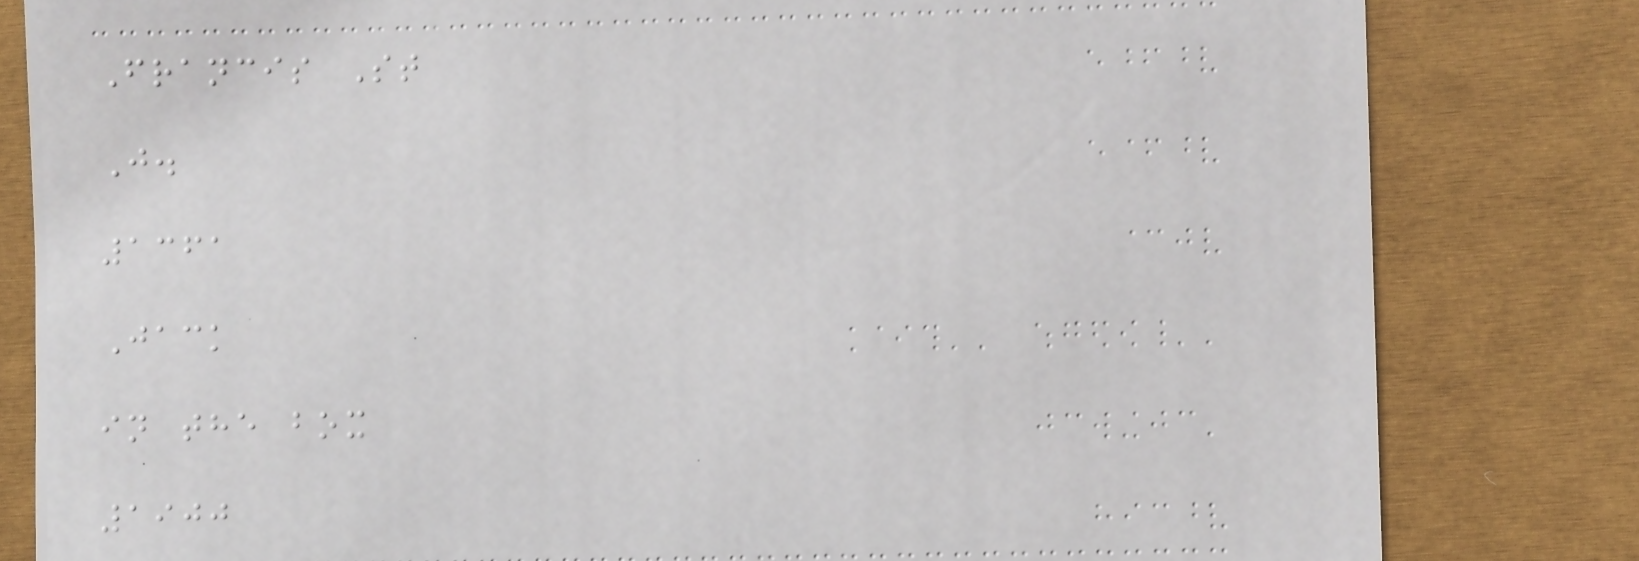Francis St
J.
1361
Jack
in the box
1900
